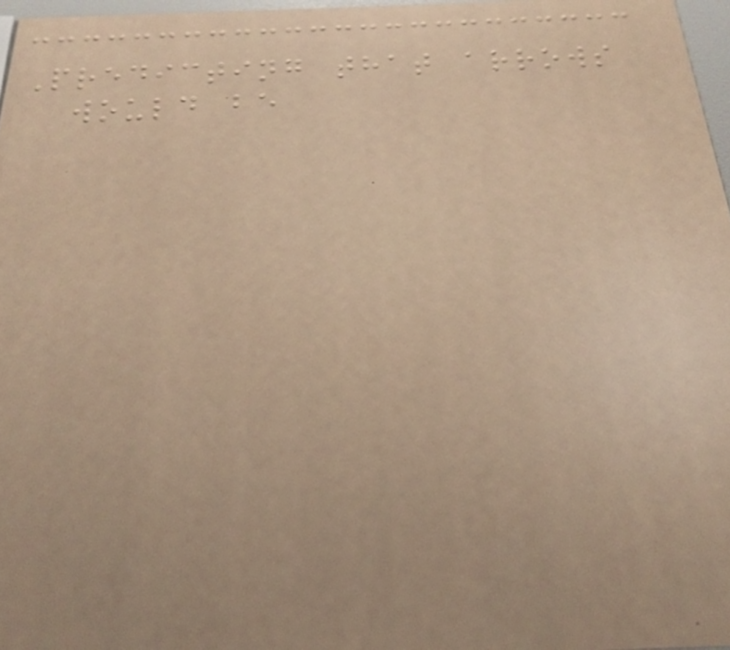Predicting that arrows
would be
